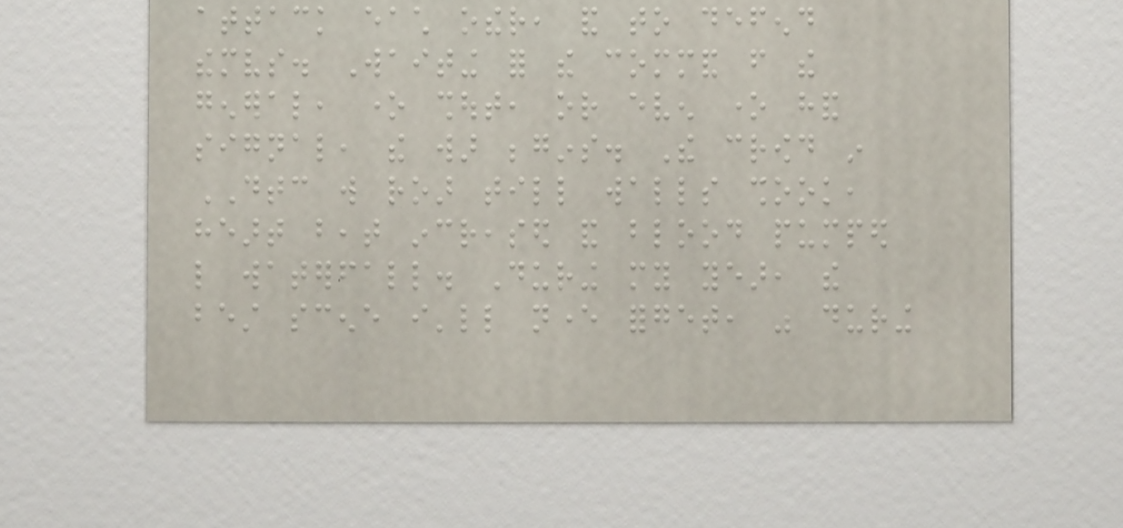attack each other, and to defend
themselves. Waiting for the command from the
general, one shout, or even one hand
signal, the war begins. The crowd in
DTC will roar till walls shook,
heart beat increased and blood pumped
like waterfall. During my year, the
best scene i'll never forget, was during
